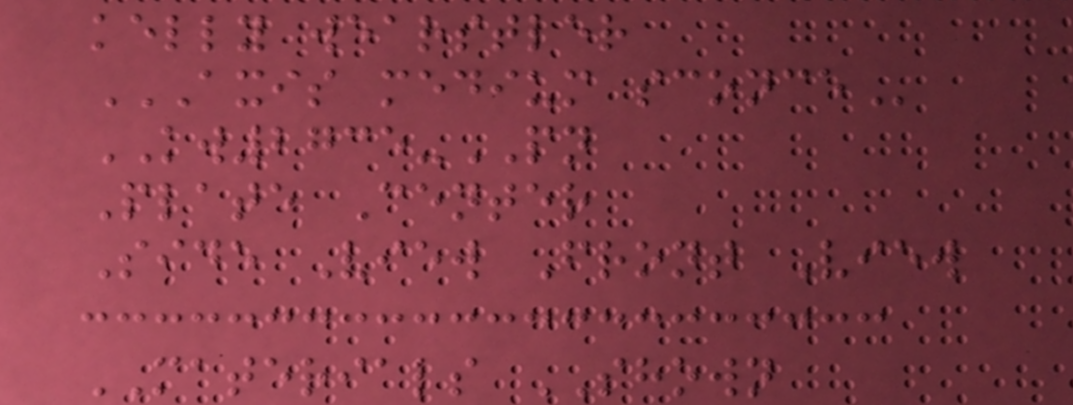kelly wearstler
AXIS MEDIUM SCONCE
KW2735-PN
Plate Center
Side View Front View
MATERIALS SHOWN
